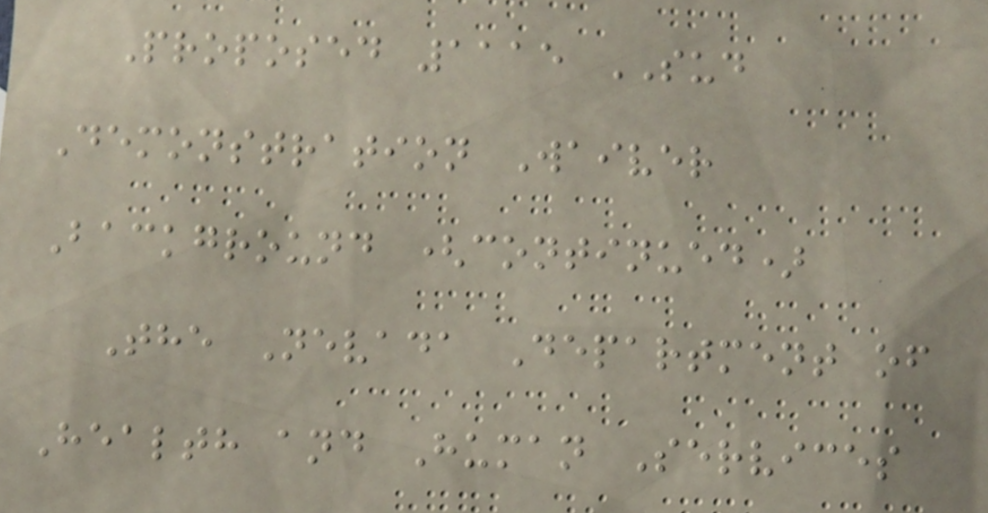Proposed 1115 SUD
Demonstration Waiver
Background (continued)
The Nevada Department of
Health and Human Services
